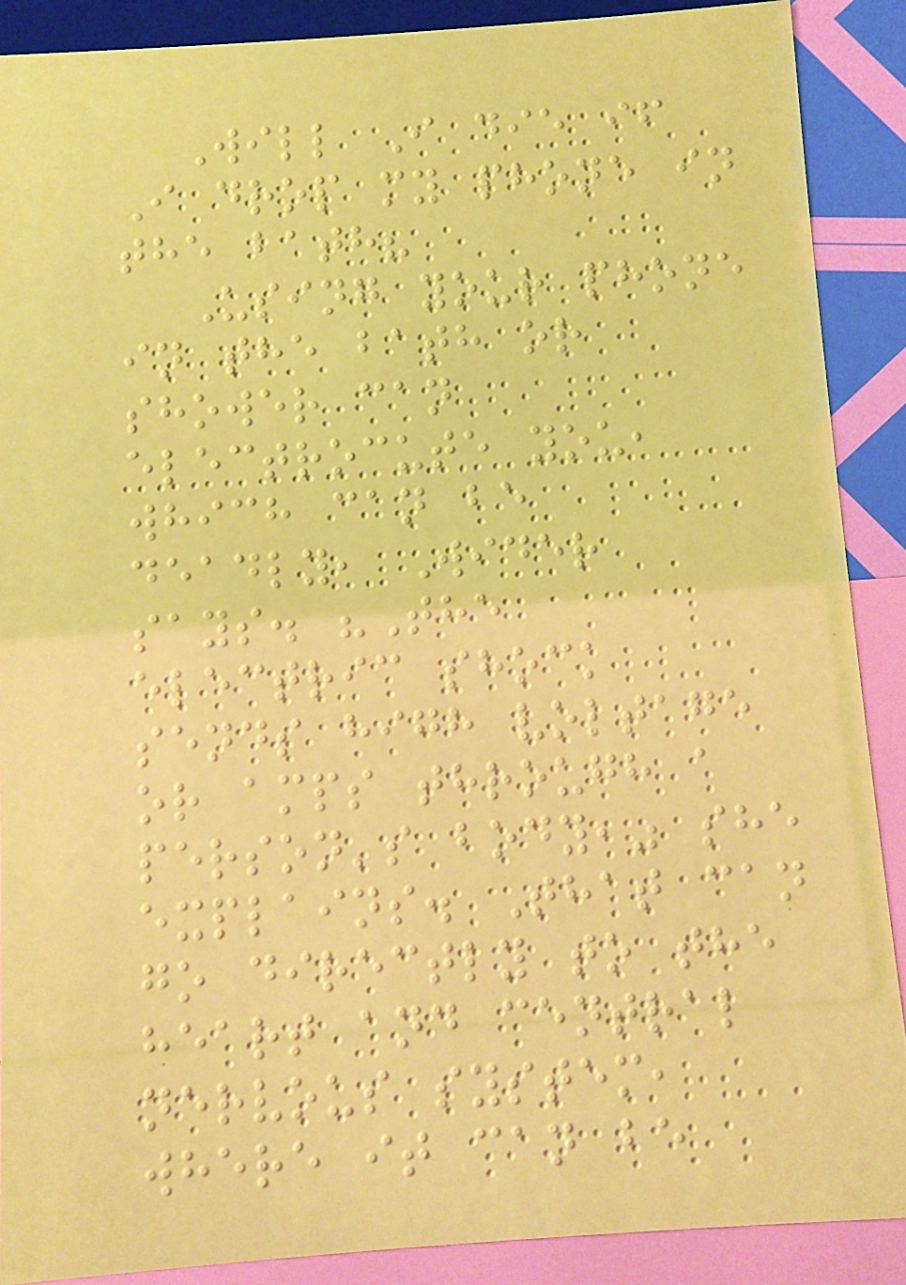Will I die if
I drop my phone in
the bath?
Using your phone
in the bath or
shower can
electrocute you,
which can be
deadly, Wider
says. "The
electric shock
sends high voltage
or amps through a
person's body," she
explains. That can
go directly to the
heart and central
nervous system,
where it can be
